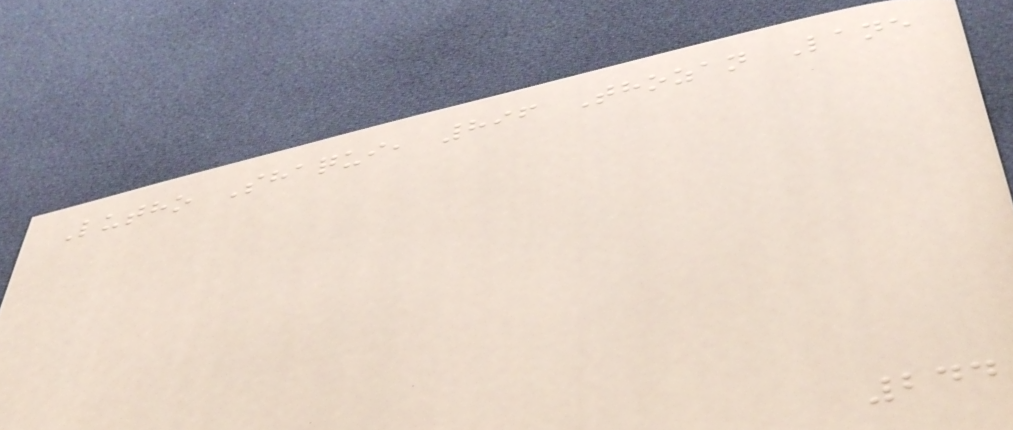Lutho Shaqui, 896 Thozan Lane
244
